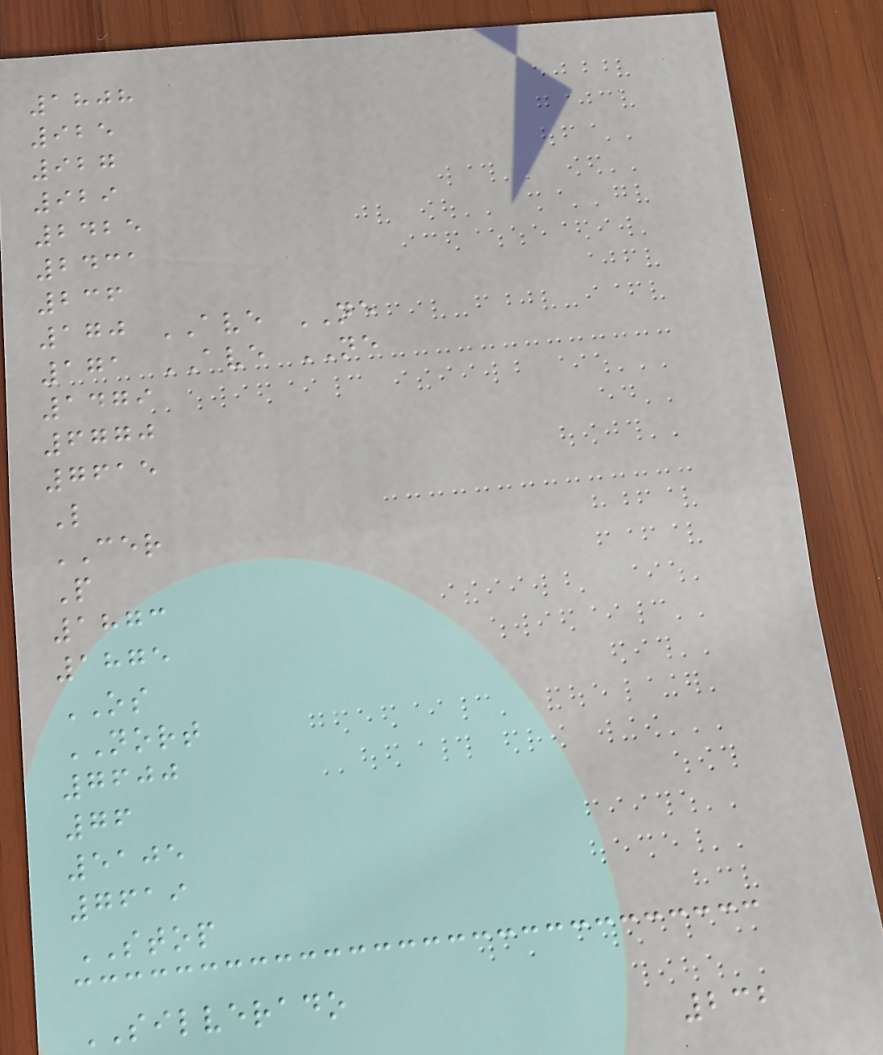1808
925
927
929
2425
2431
236
170 AVE NE
171 AVE NE
1479
6770
7615
L
CER
P
1873
1875
OS
NORT
7600
76
5105
7619
STOP
SILVERADO
232
